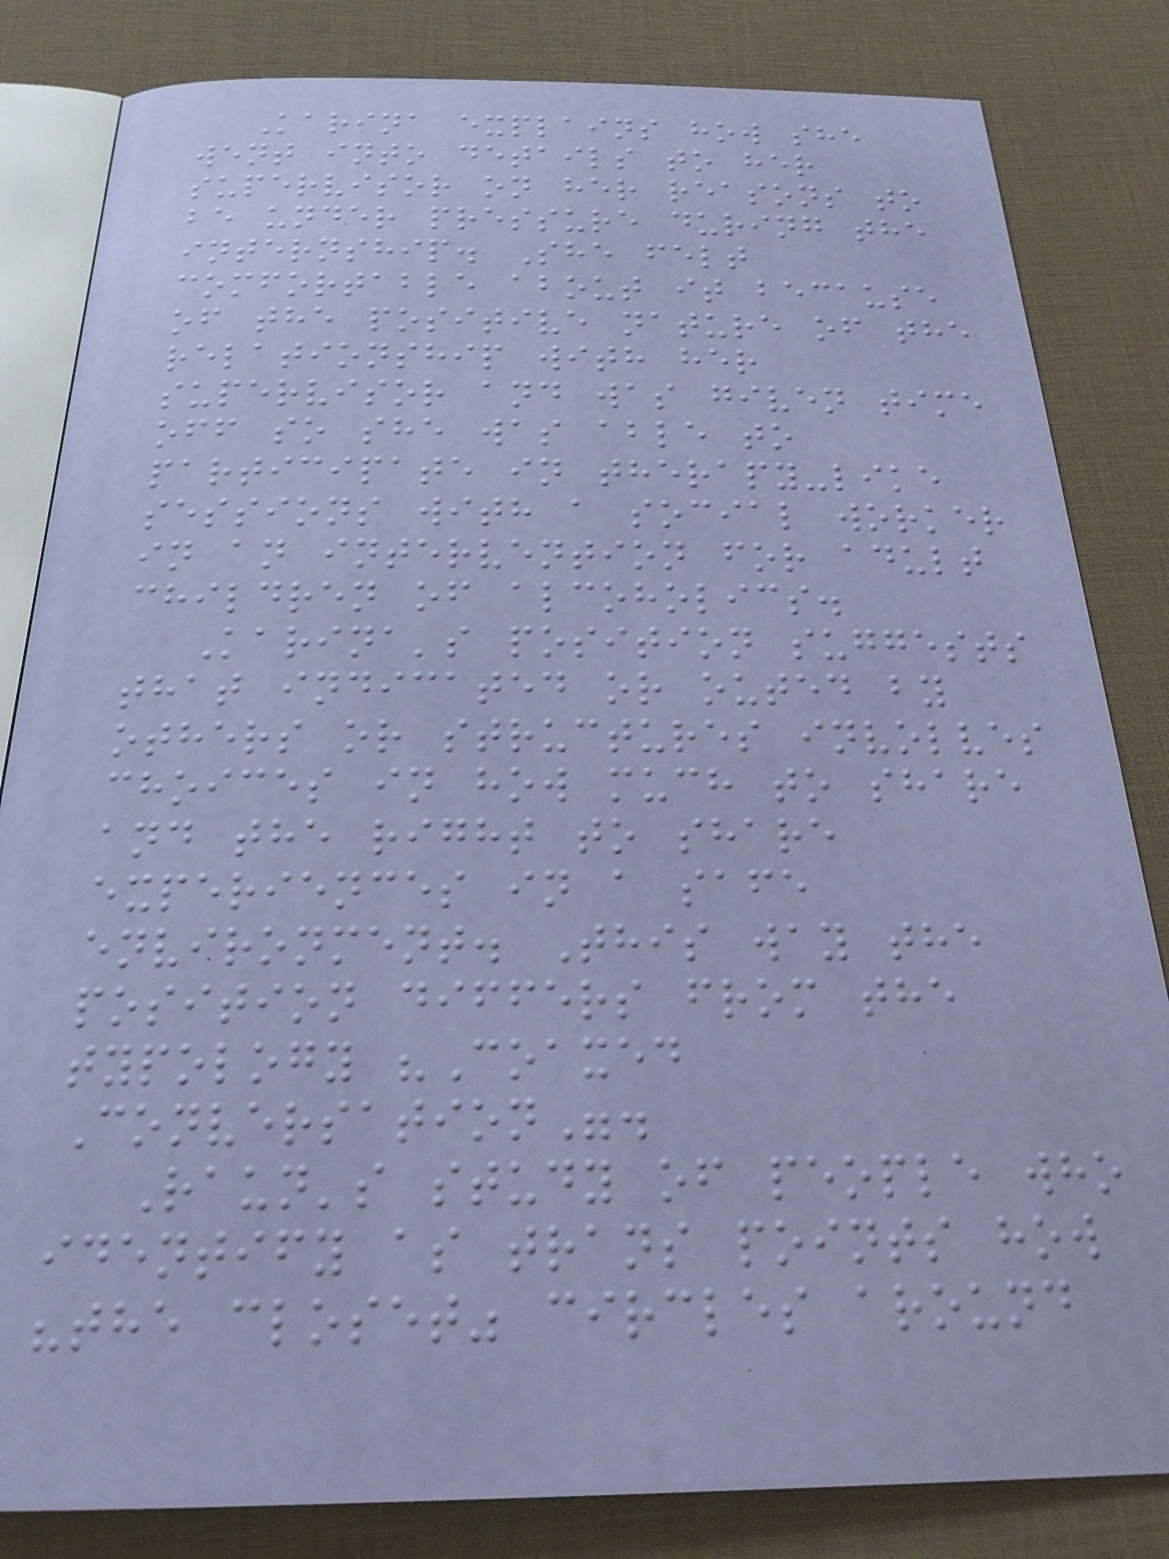Karina explains how she
went into details to her
supervisor on her reasons to
be under pressure during the
internship. She felt
comfortable about it because
of the positive nature of the
relationship with her
supervisor and was given time
off so she was able to
participate in therapy-like
sessions with a social worker
in an intervention for adult
children of alcoholics.
Karina's position suggests
that indicated or outed by
others or structures involves
choices in how much to share
and the right to share
experiences in a safe
environment. This way the
position differs from the
typology "Coaxed
Conversation".
Raun's study of people who
identify as trans points how
"the closet" circles around
